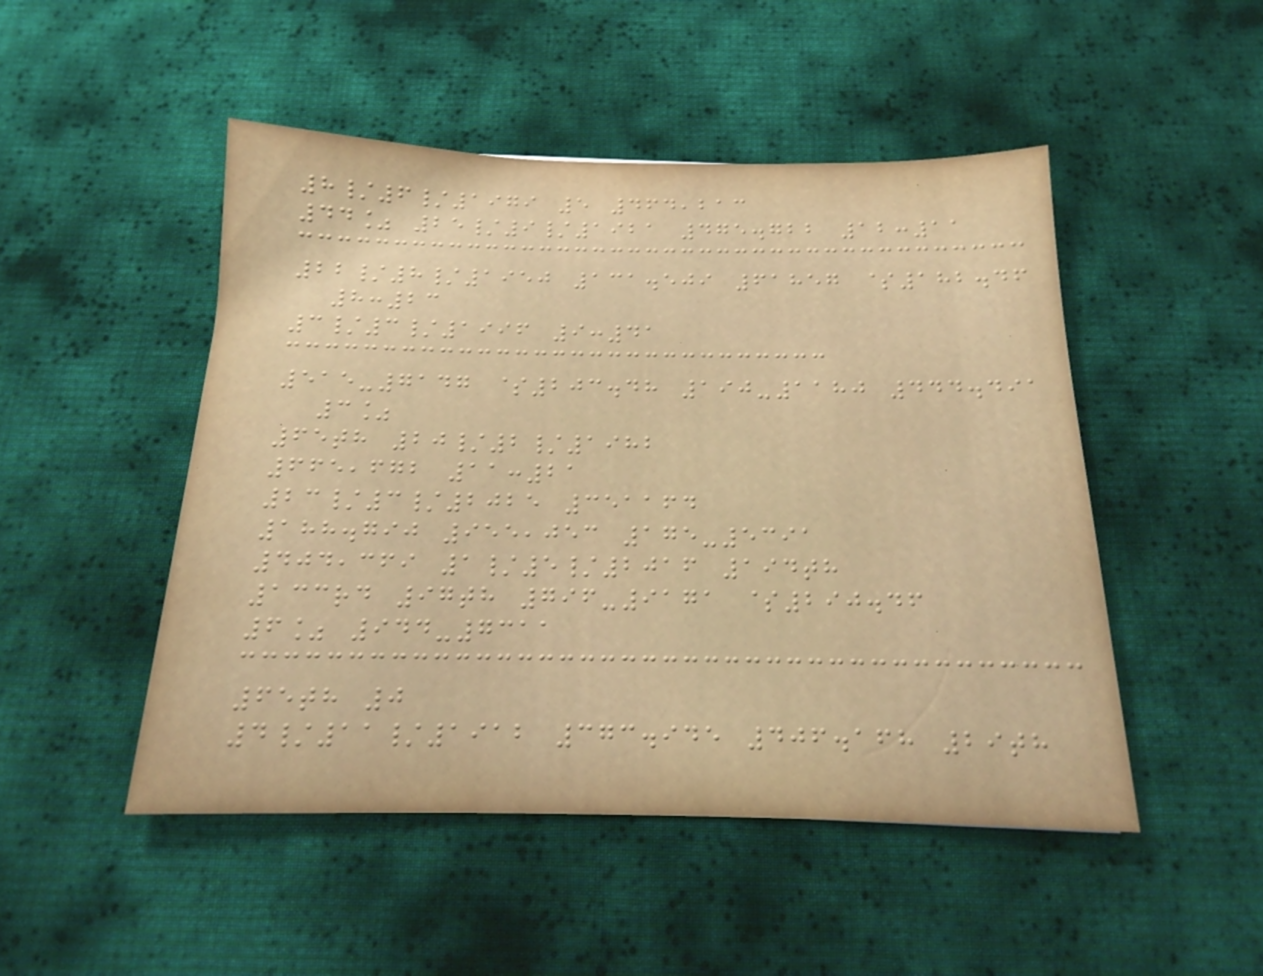8/6/1979 5 464,213
44% 25/9/1921 475.722 12:11
22/8/1950 131.509 61857 $182.46
8:23
3/3/1996 9:41
515-7147 $203.48 190-1180 444.491
3%
65th 20/2/1982
665,672 11:21
23/3/2025 351164
188.790 955,053 175-5391
404,369 1/5/2016 194th
133rd 97th 796-9171 $290.46
6% 944-7311
65th 0
4/11/1912 373.945 406.168 29th
